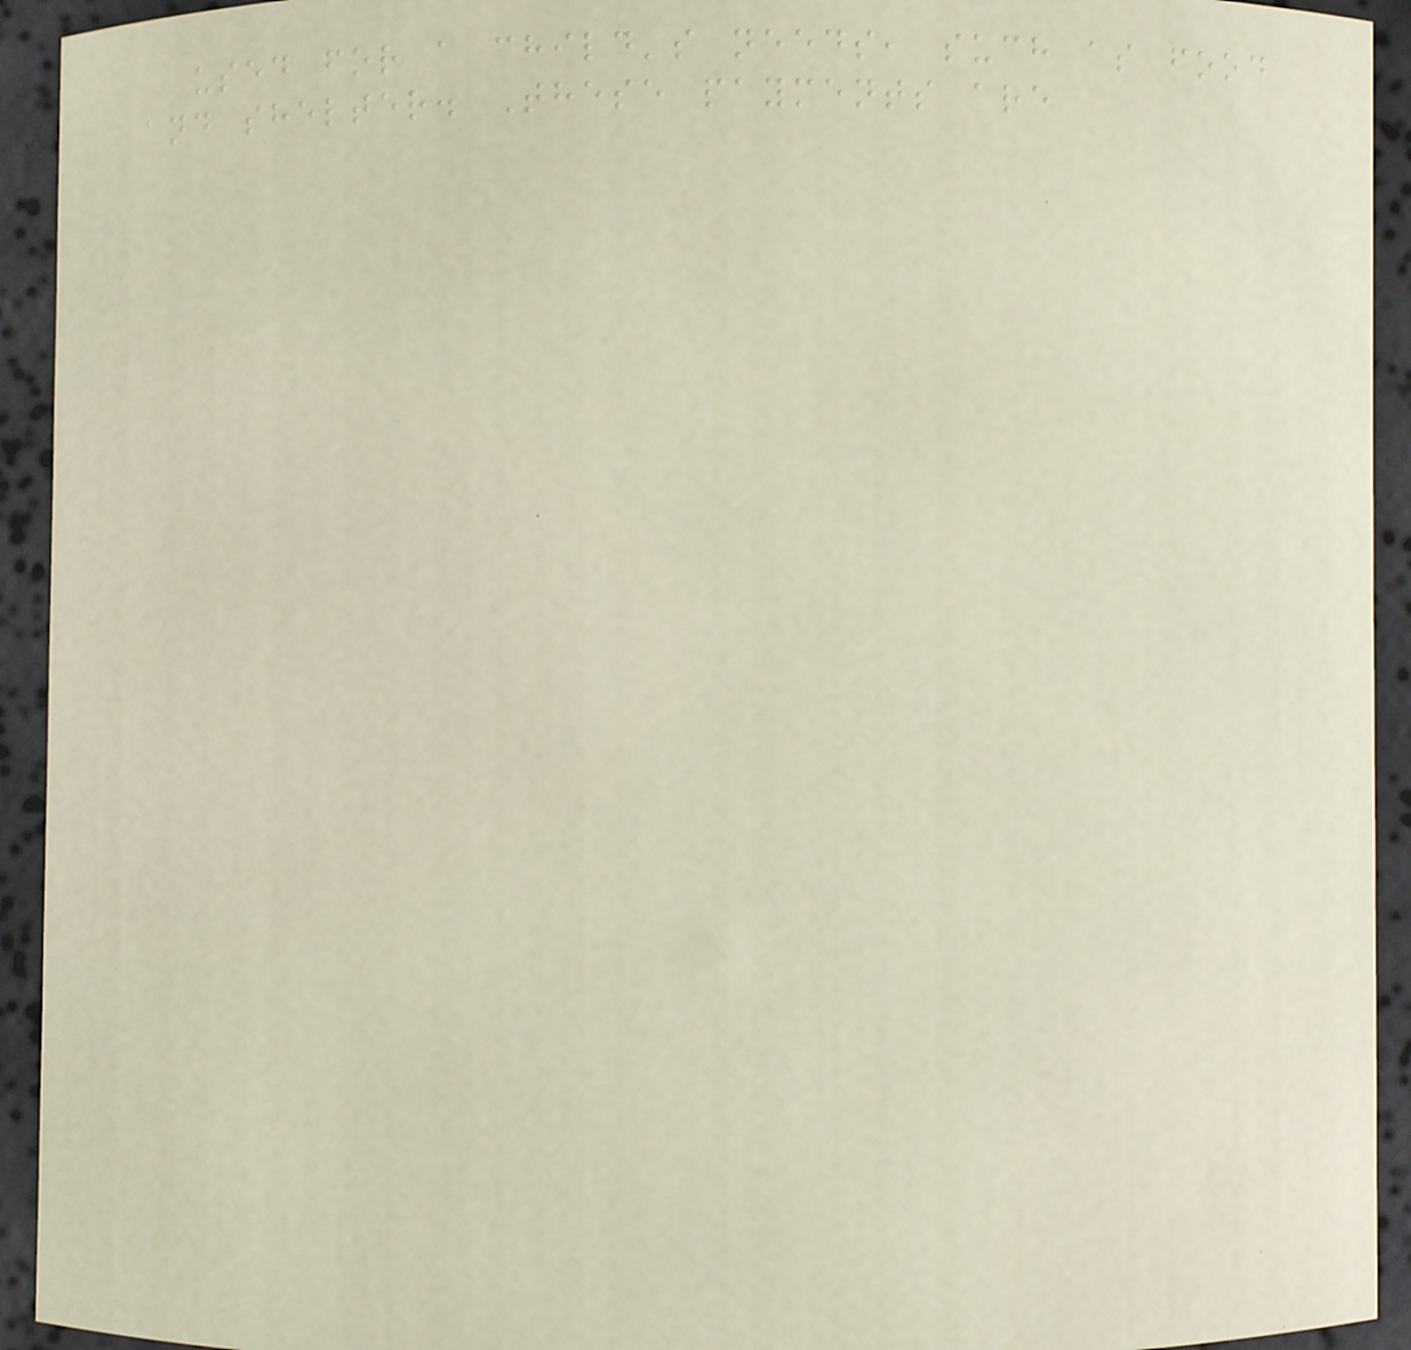used for a child's needs, such as food
and shelter. These payments are
